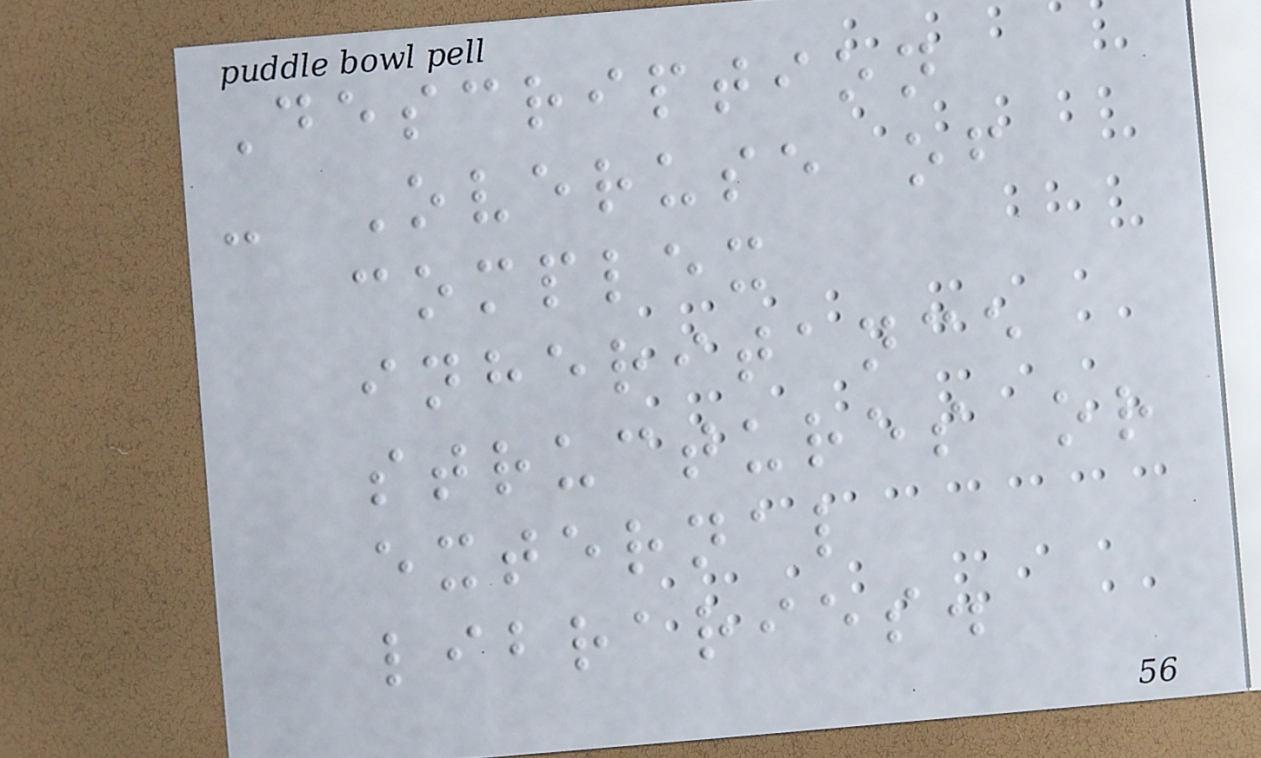Description
- Overuse of
complex
inheritance
structures or
external
libraries.
